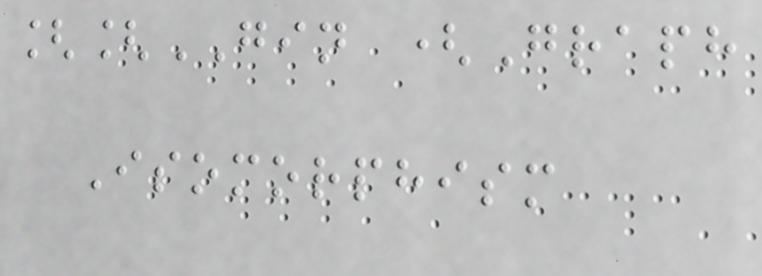[[GIN (Graph
Isomorphism
